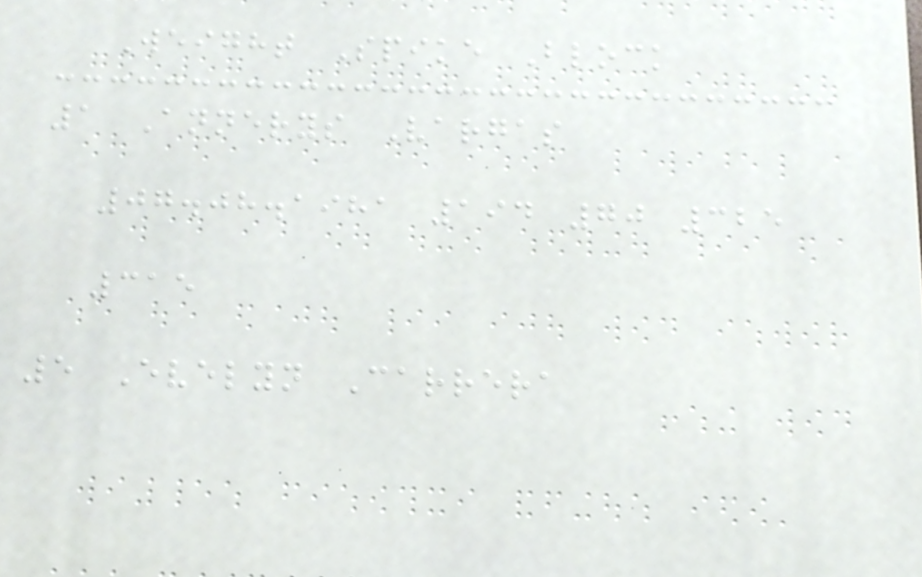Weight Spike Block
1 Annerys Vargas
07.08.1981 194 70 325
315
5 Evelyn Carrera
